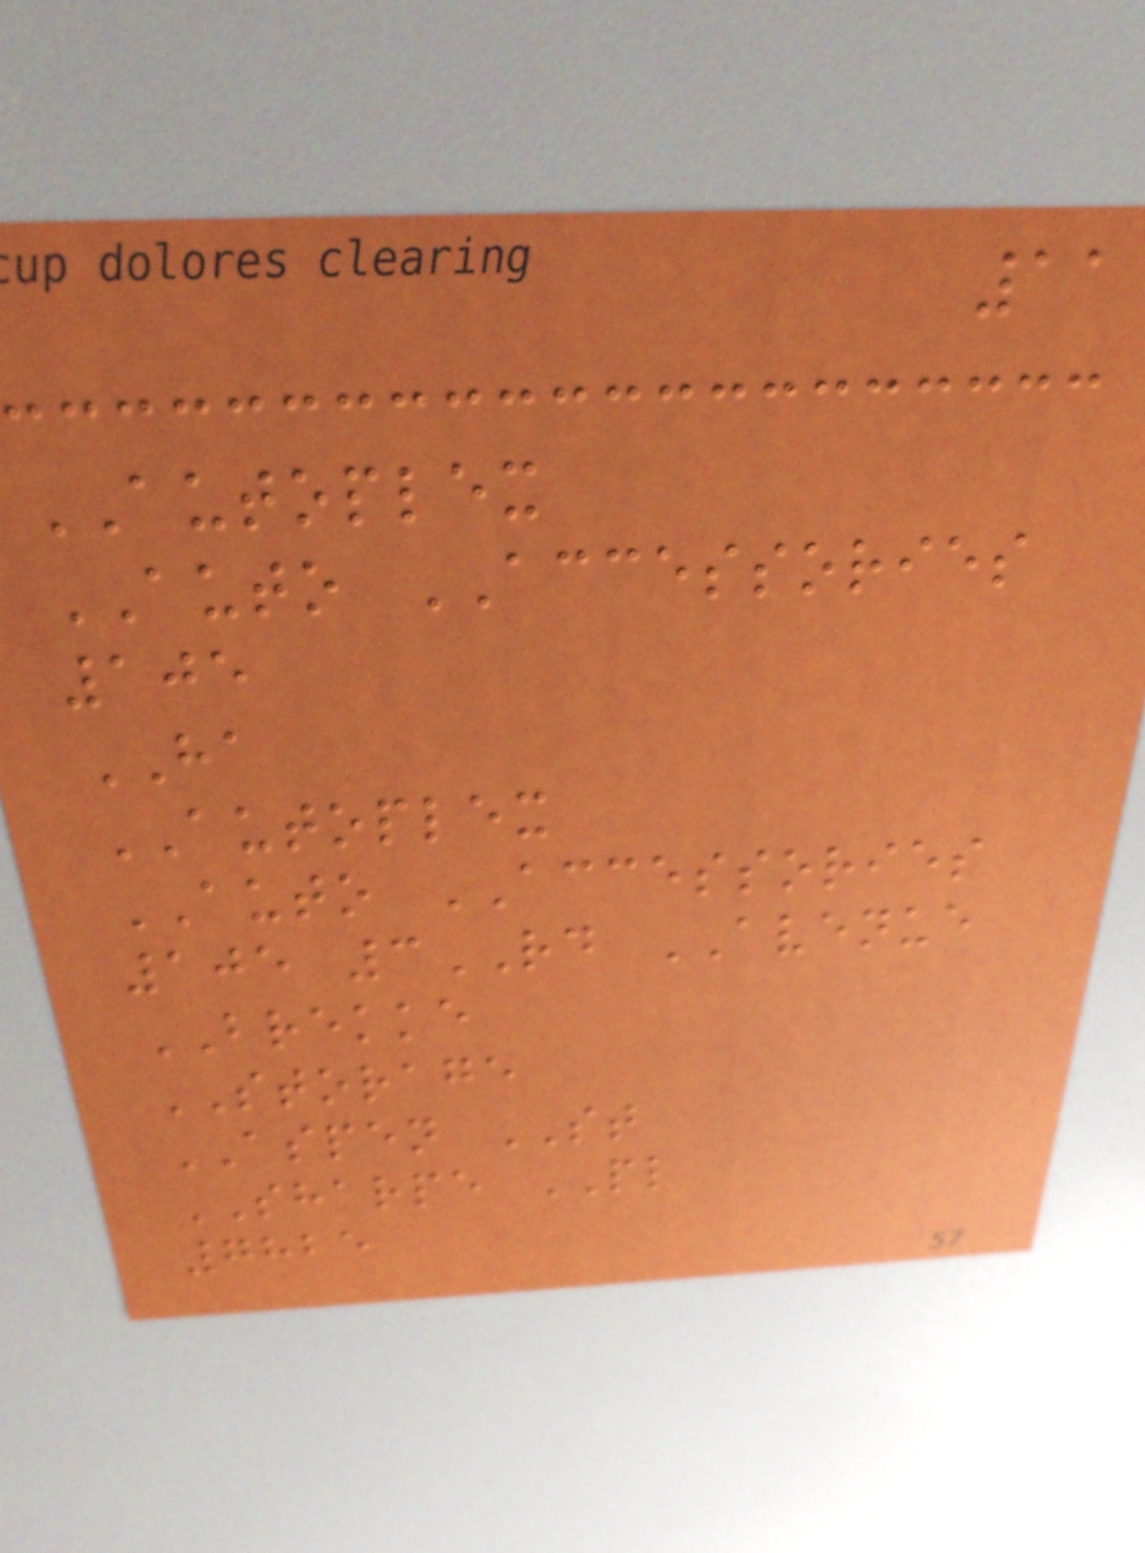11
AUTOPLEX
AUTO ACCESSORIES
105
HA
AUTOPLEX
AUTO ACCESSORIES
105 3RD AVENUE
BREKKE
STORAGE
ASPEN ST
SHARPE PL
7825
